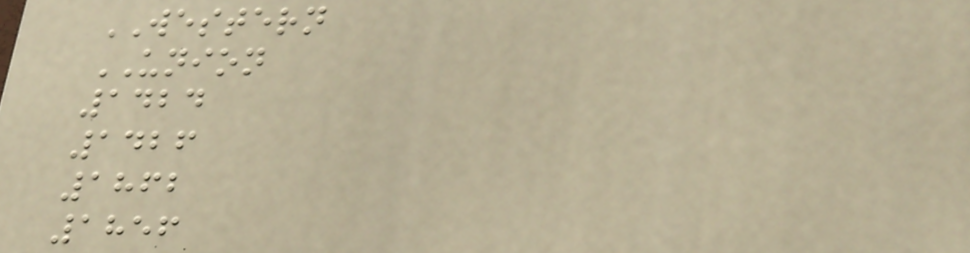WESTERN
UNION
1424
1426
1862
1856
